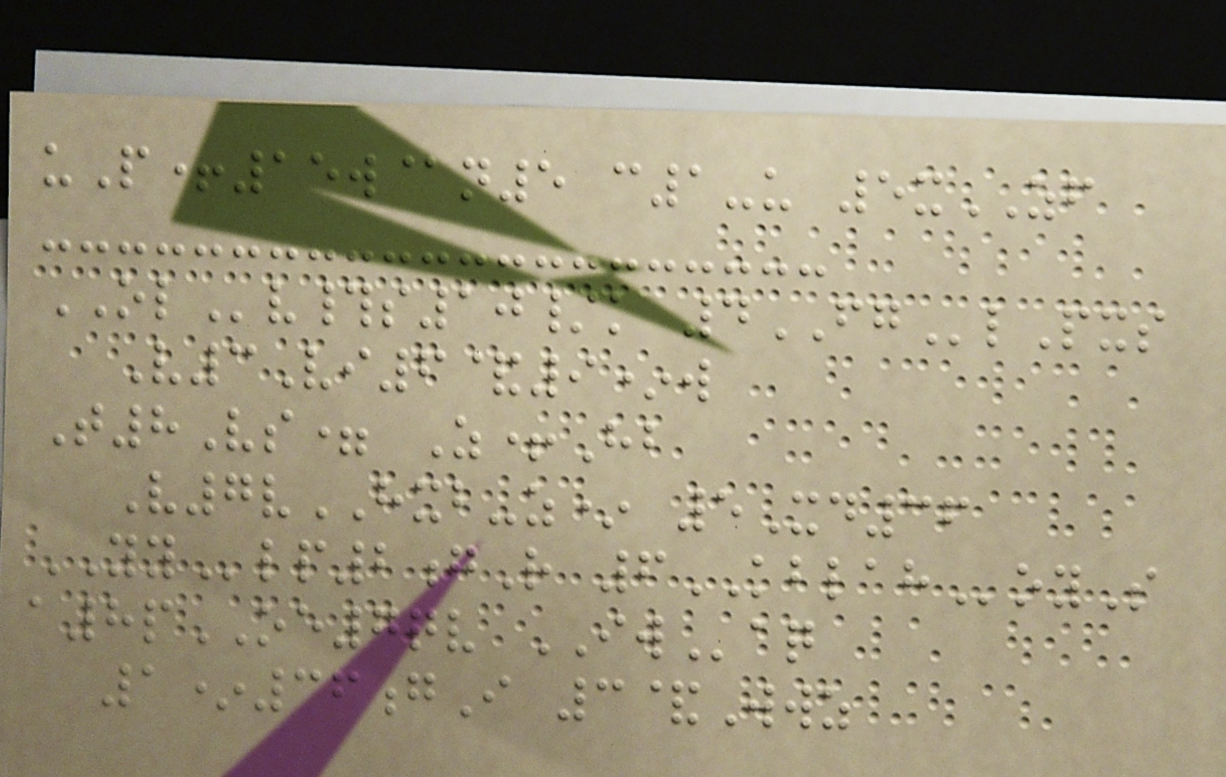uP+15w@n5 c1-u 5xZF
OLv#s10/k 4FGlPxs
V3Vi6&9*w
T8Vs= Z+Hb
V7vHXB-z* 5Xd36
YYlp2gR 6KBLAHoyS
a8pOE7qv IWaq
1*36gI 3&Wwz
